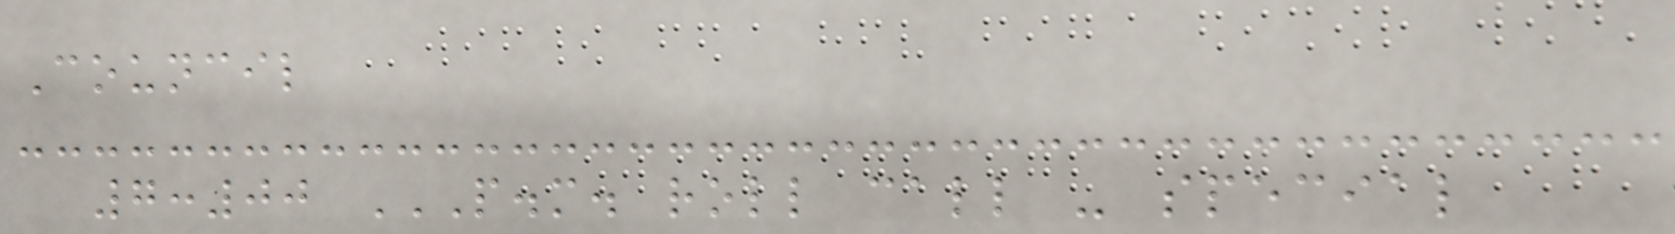Council
7:00 P.M. ROLL CALL - SPECIAL
